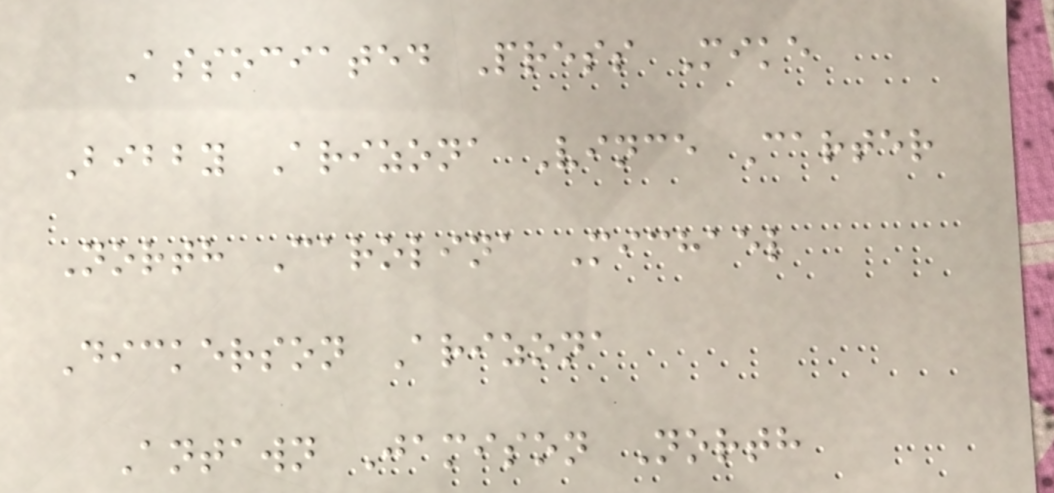Associated Press Mike
Bibby Arizona Vince Carter
North Carolina Michael
Dickerson Arizona
Antawn Jamison North
